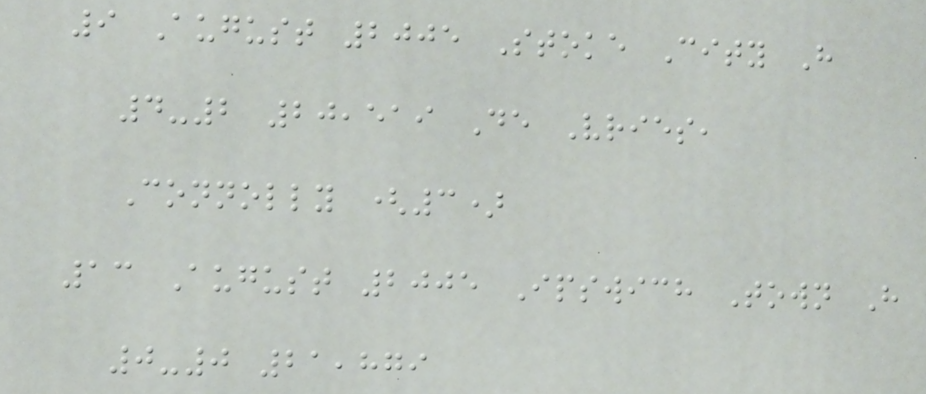9 August 2005 Stoke City H
4-2 20,519 De Vries,
Connolly (3)
13 August 2005 Ipswich Town H
0-0 21,879
